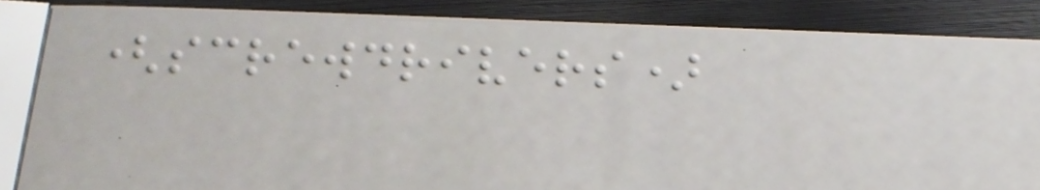(screwdrivers)
